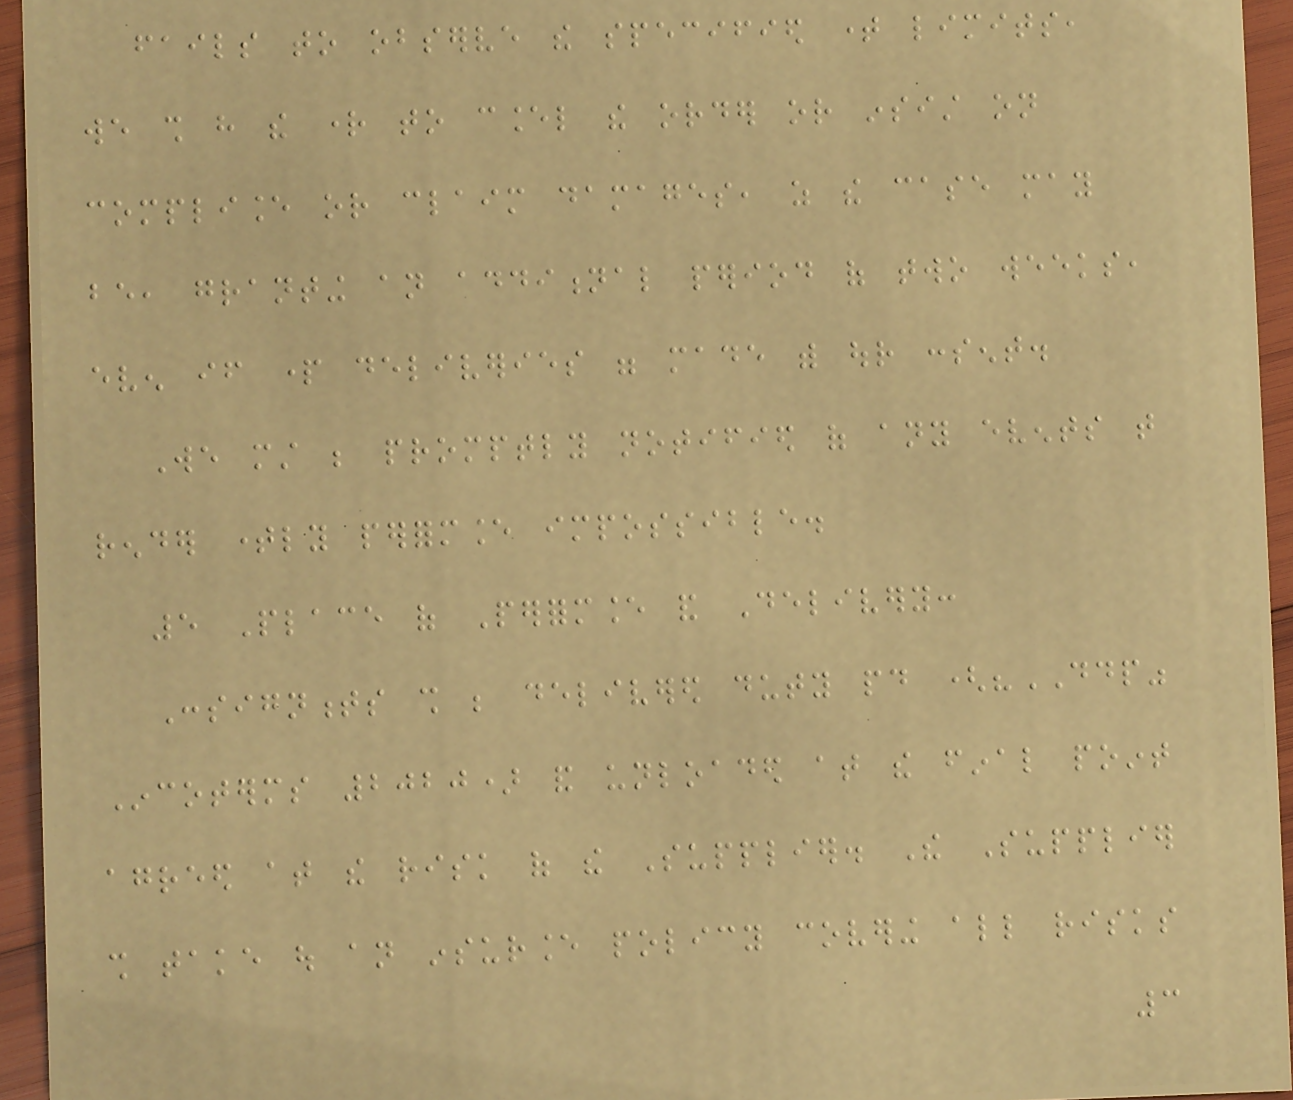fails to observe the specified time limits,
we shall have the right to cancel the order or insist on
compliance or claim damages, as the case may
be, granting an additional period of two weeks,
even if part deliveries were made with our consent.
We must be promptly notified of any events that
render timely performance impossible.
5 Place of Performance and Delivery:
Consignments shall be delivered duty paid ("DDP"
Incoterms 2020) and unloaded at the final point
agreed at the risk of the Supplier. The Supplier
shall take out an insurance policy covering all risks
3
